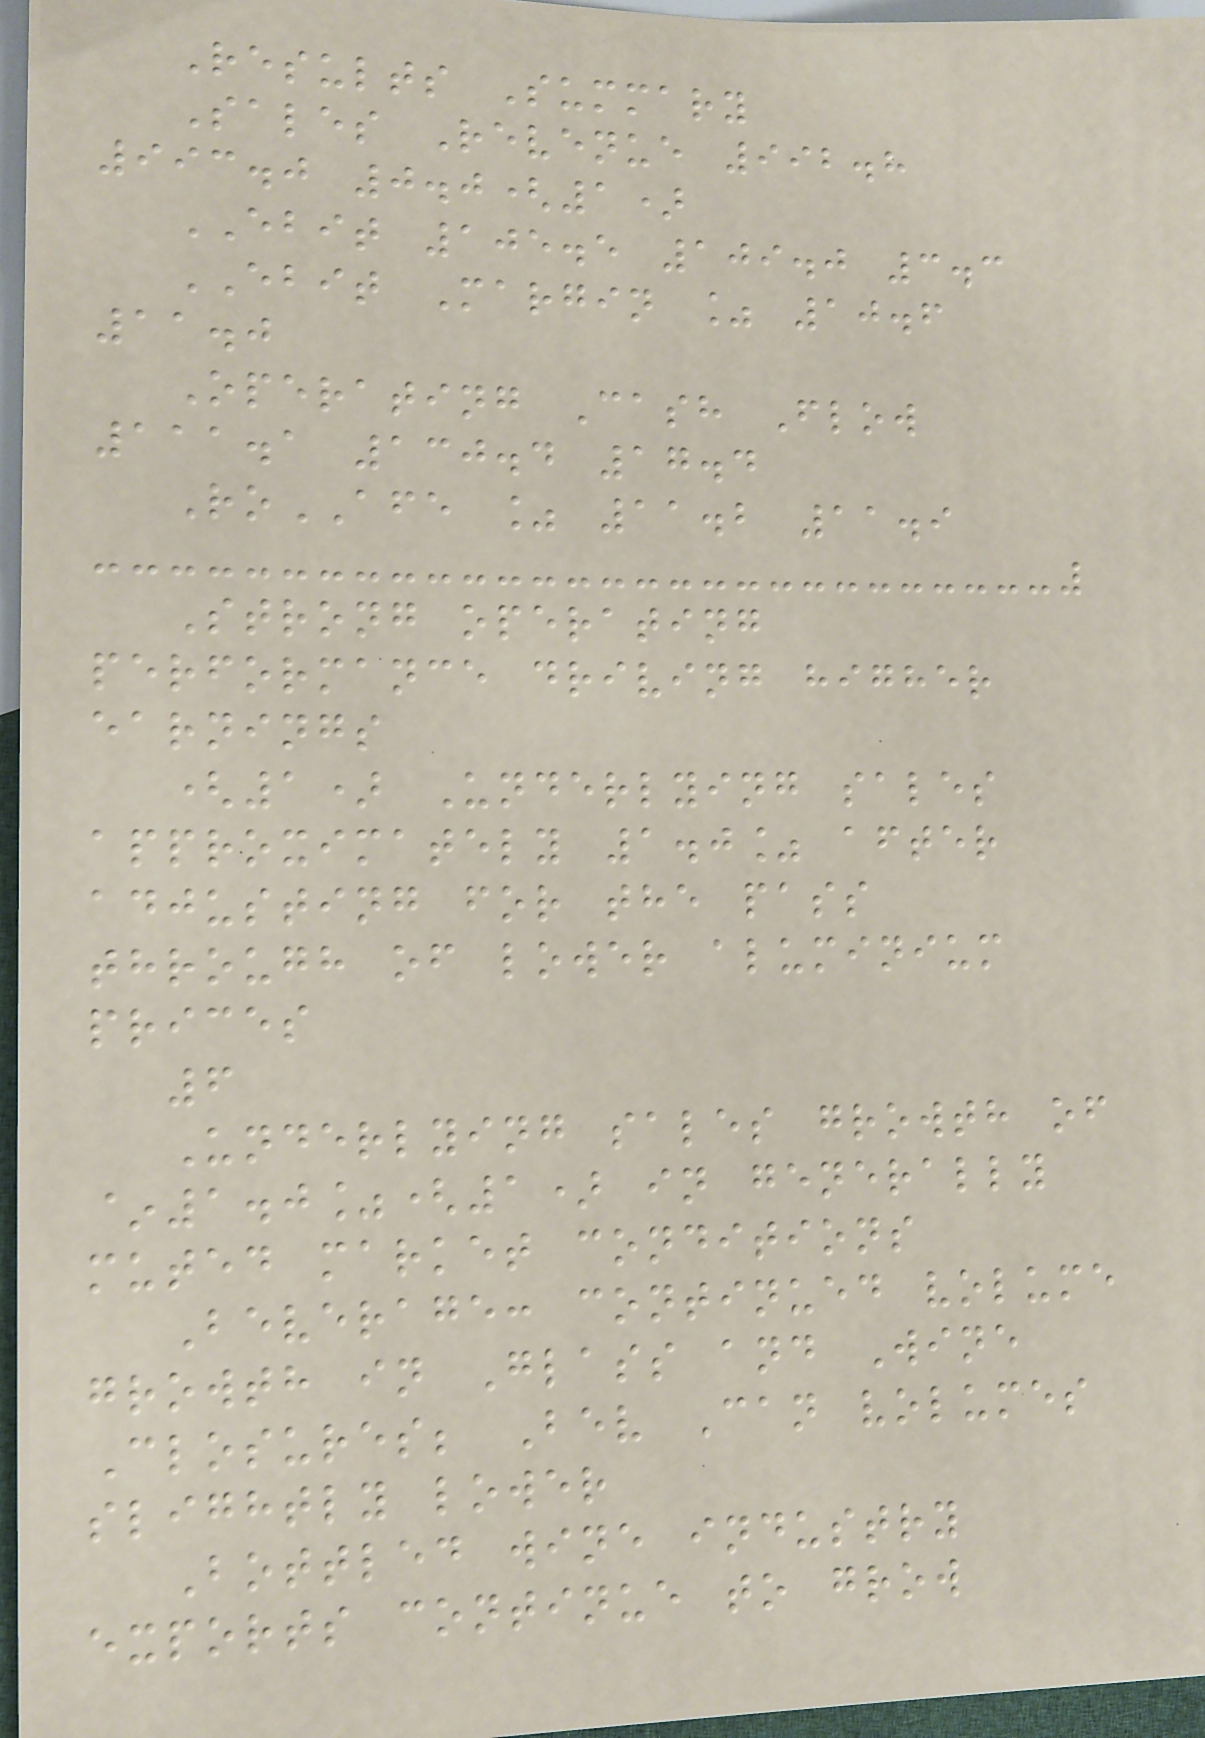Results Summary
Sales Revenue 992.8
993.0 0.0(1)
EBIT 105.5 109.0 3.3
EBIT Margin % 10.6
11.0
Operating Cash Flow
111.1 130.4 17.4
RoAFE % 11.2 11.9
Strong operating
performance driving higher
earnings
(1) Underlying sales
approximately 1.0% after
adjusting for the pass
through of lower aluminium
prices
6
Underlying sales growth of
~1.0%(1) in generally
muted market conditions
Beverage: continued volume
growth in Glass and Wine
Closures; Bev Can volumes
slightly lower
Bottled wine industry
exports continue to grow
